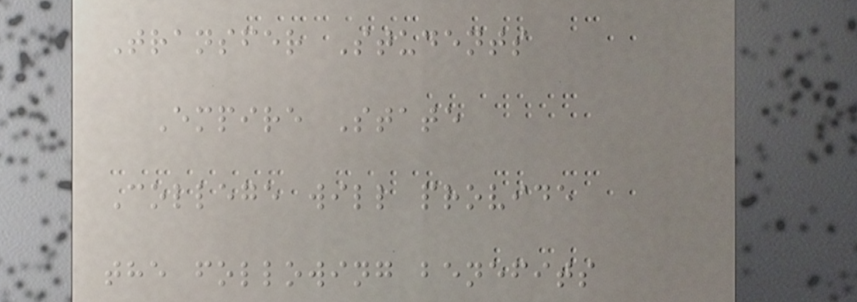Transfer Students
Empire State
College will provide
the following benefits
